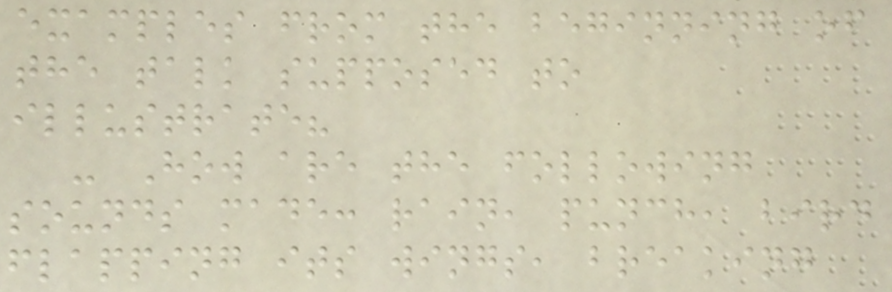examples from the beginning of
the talk supposed to
illustrate?
- How are the following
sounds made: rain, punch, bird
flapping its wings, breaking
